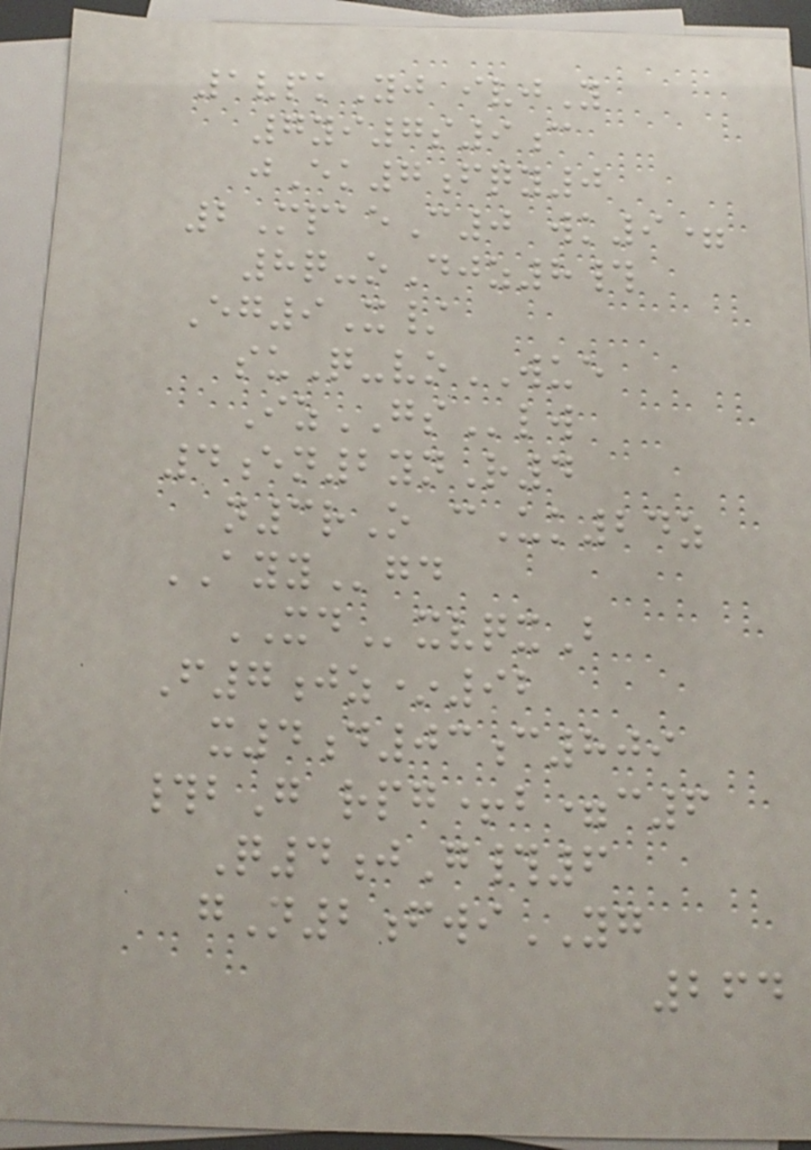1vpkYj ivjY
7yi7s9c
jEk7fqy0
2MpaeC0 wk9=
8q-oDjz8#
Eg9X/
suQ-voWUE
IzGSlw
4en2ynR4
n3rO cUk24z
AYYgd
XDxvqxB
F7jz*92
x4d03c809
#bG rpg+b=c6
Q4jG#6
gN2fwiYG
264
